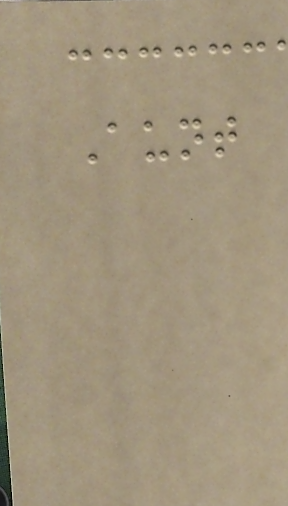Aunt
